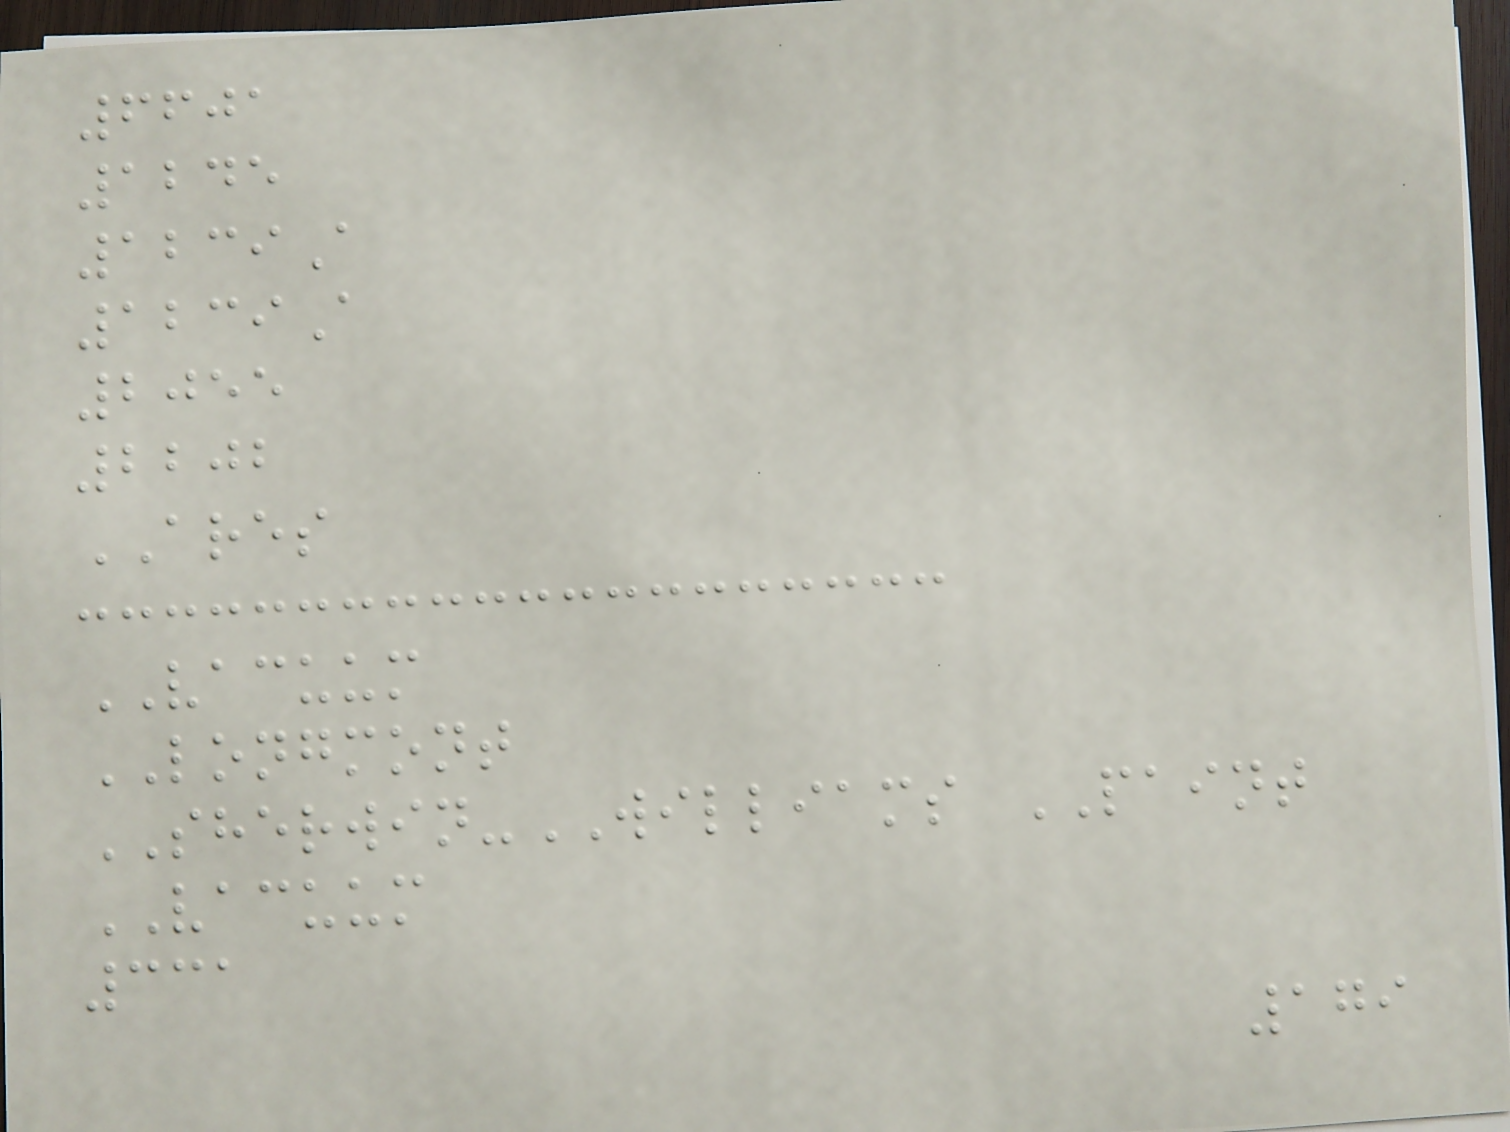6601
1245
1239A
1239A
2055
2202
ARES
VACUUM
LONGMONT
SHERWIN-WILLIAMS PAINT
VACUUM
331
179
